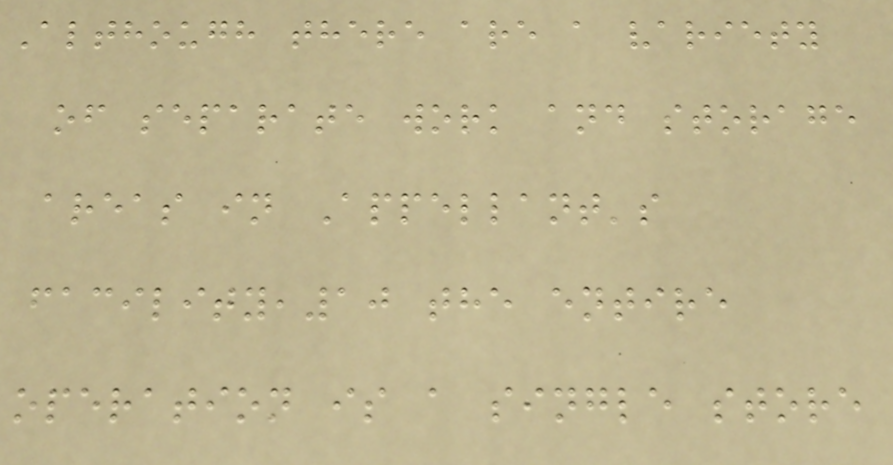Although there are a variety
of separate work and storage
areas in Appellant's
facility,10 the entire
operation is a single store
